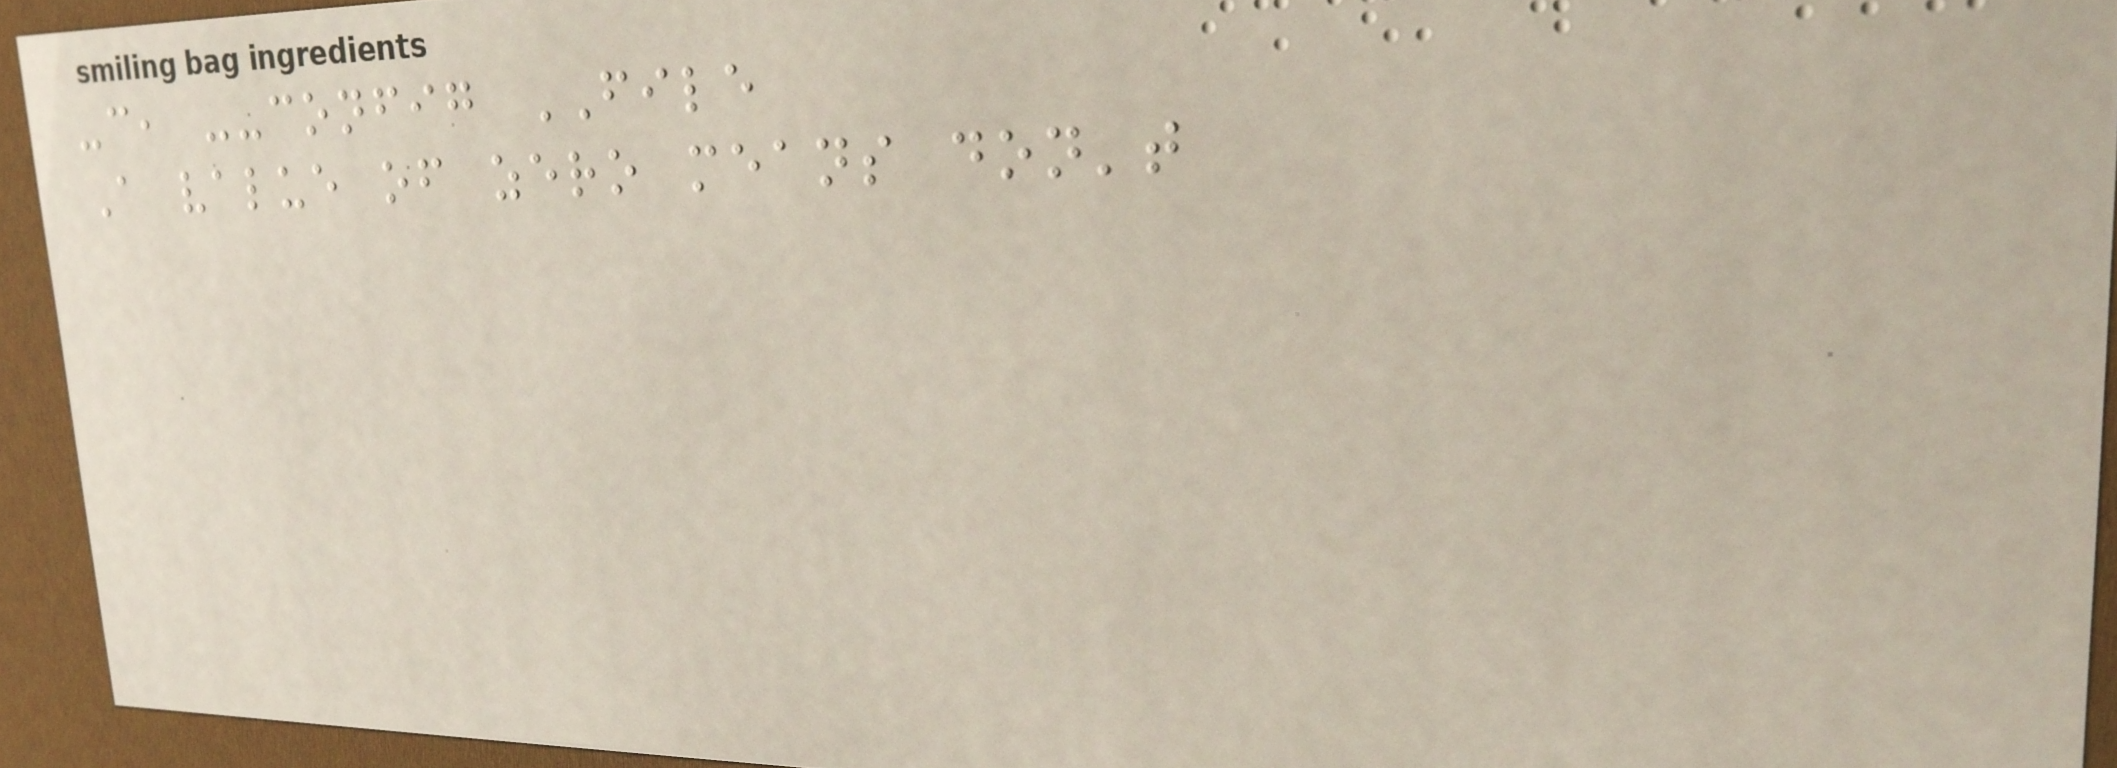-c, --config FILE
A value of zero means don't
